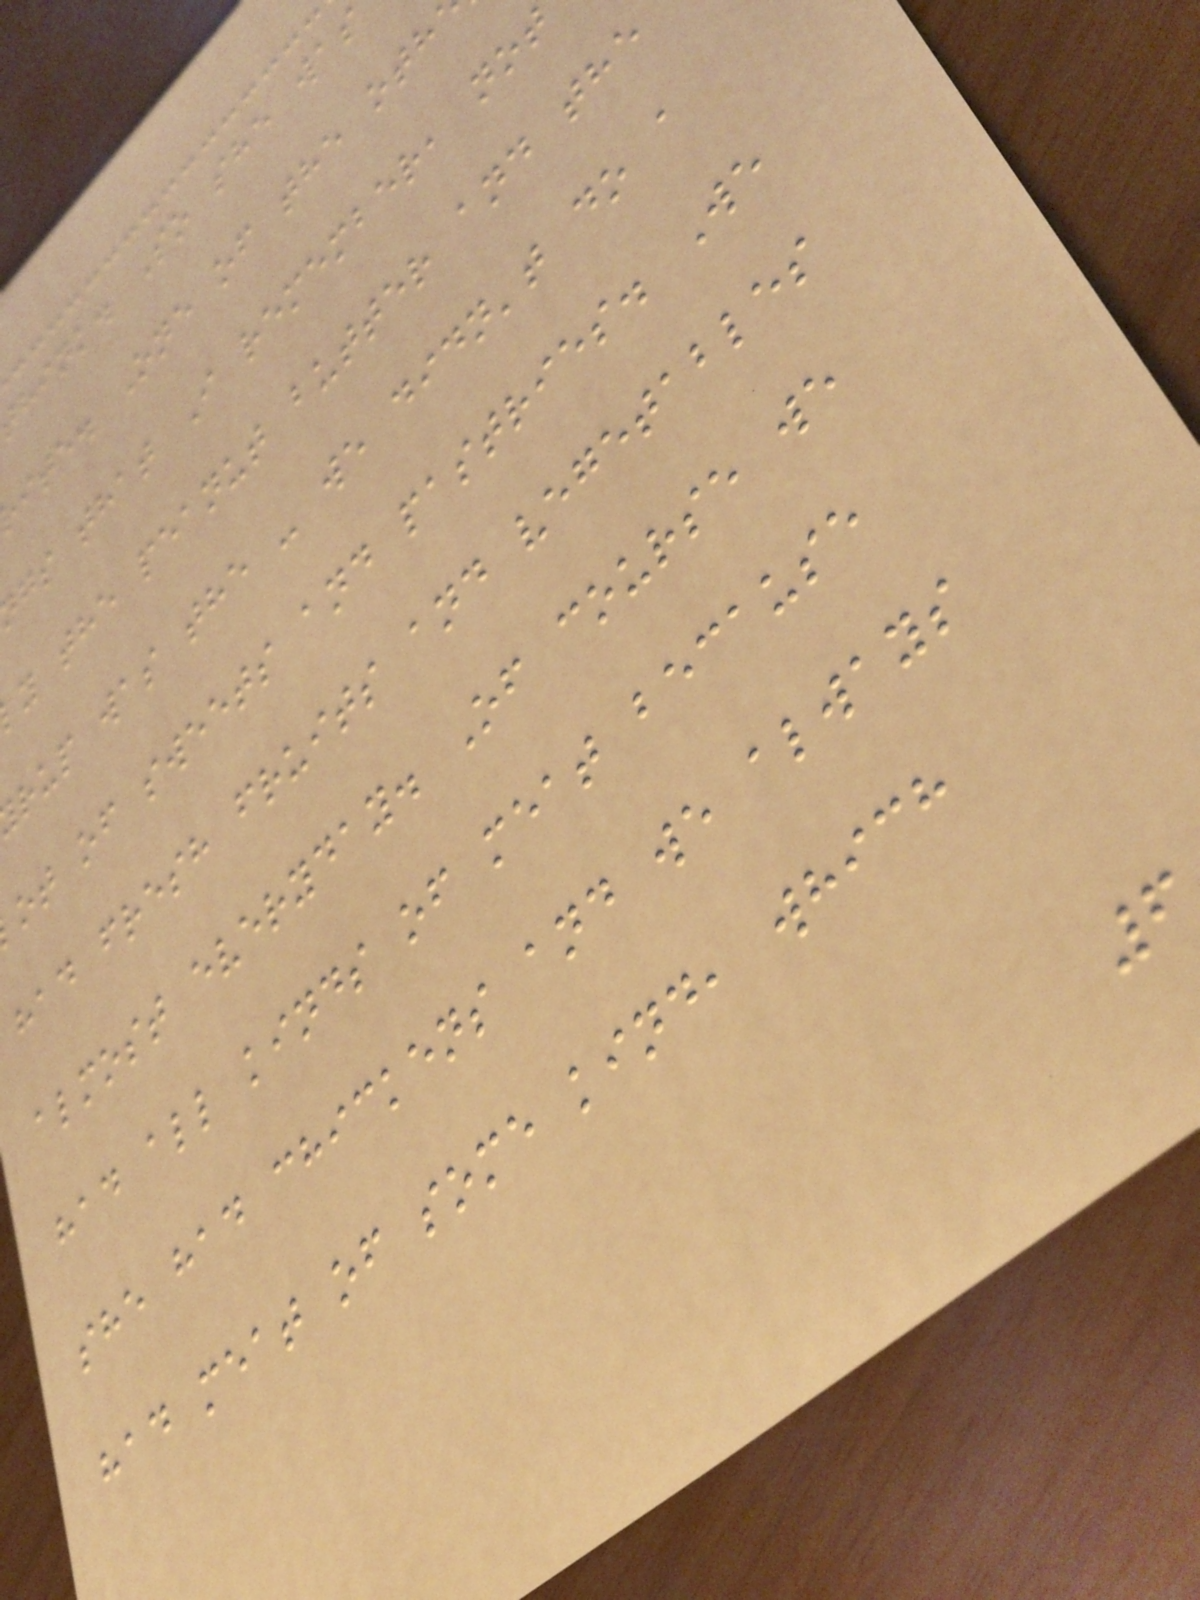hink. So she was
ite. One of the oth
gs that I remember, not
y the peanut butter and the
rup was the - we didn't do a
ot of sweets and pastries. We
had fresh fruits and vegetables
almost everyday. Of course we
had all kinds of meat because
she had chickens and we always
had meat of some kind, which
6
